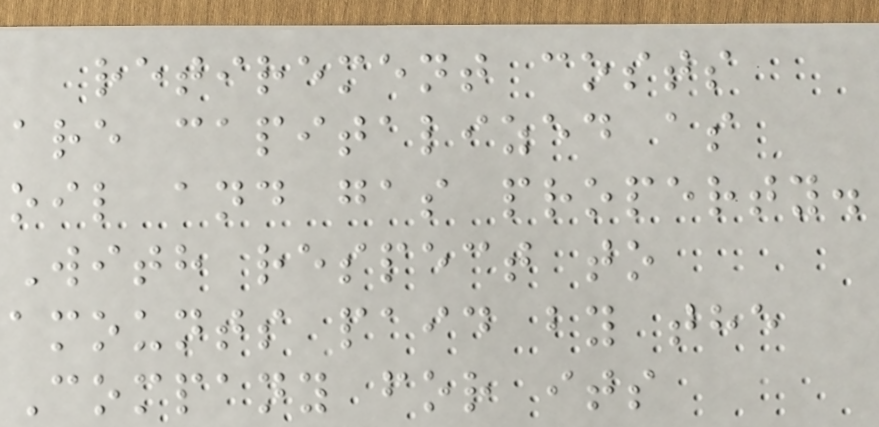retirement costs
are capitalized as
oil and gas property.
With respect to
amounts paid by the
Company for its
